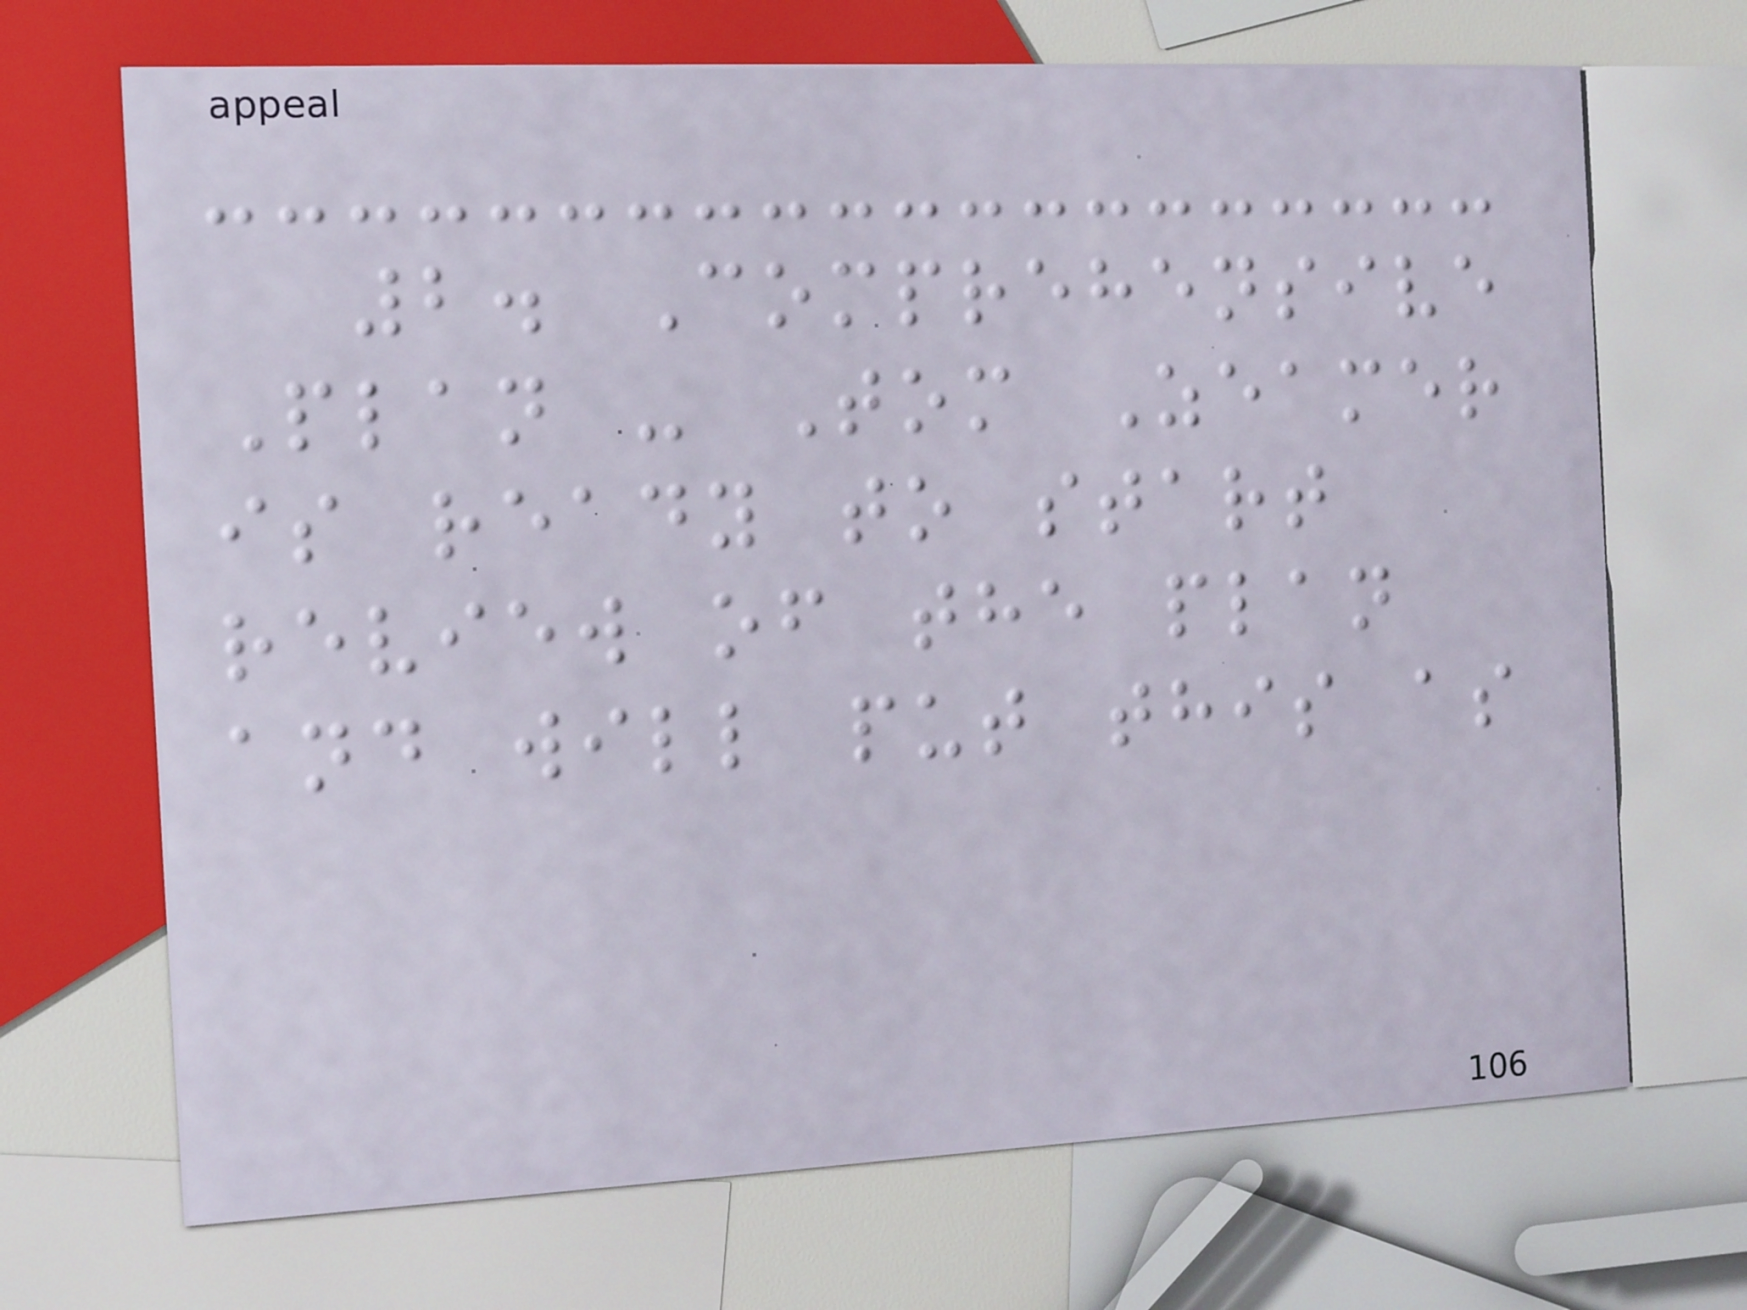2. Comprehensive
Plan - Tom Zeamer
is ready to start
review of the plan
and will put this as
